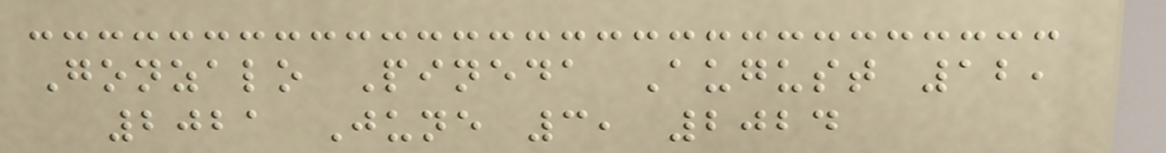Gonzalo Pineda August 12,
2021 June 3, 2024
